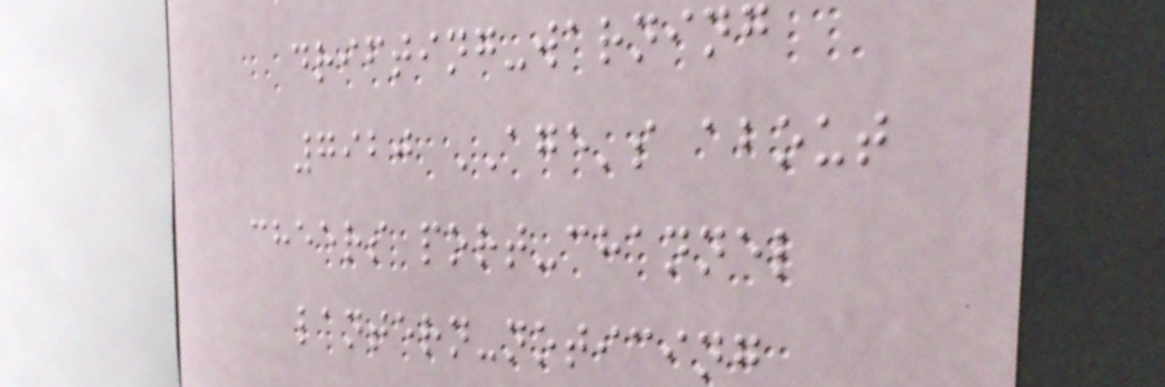drifting-warning
7920 AGE's about
cheers port-channel
lantern-noticing
